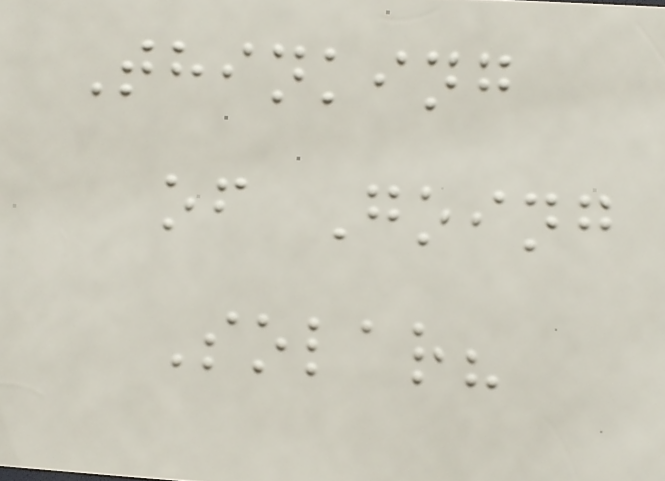Thinking
of Going
Solar?
